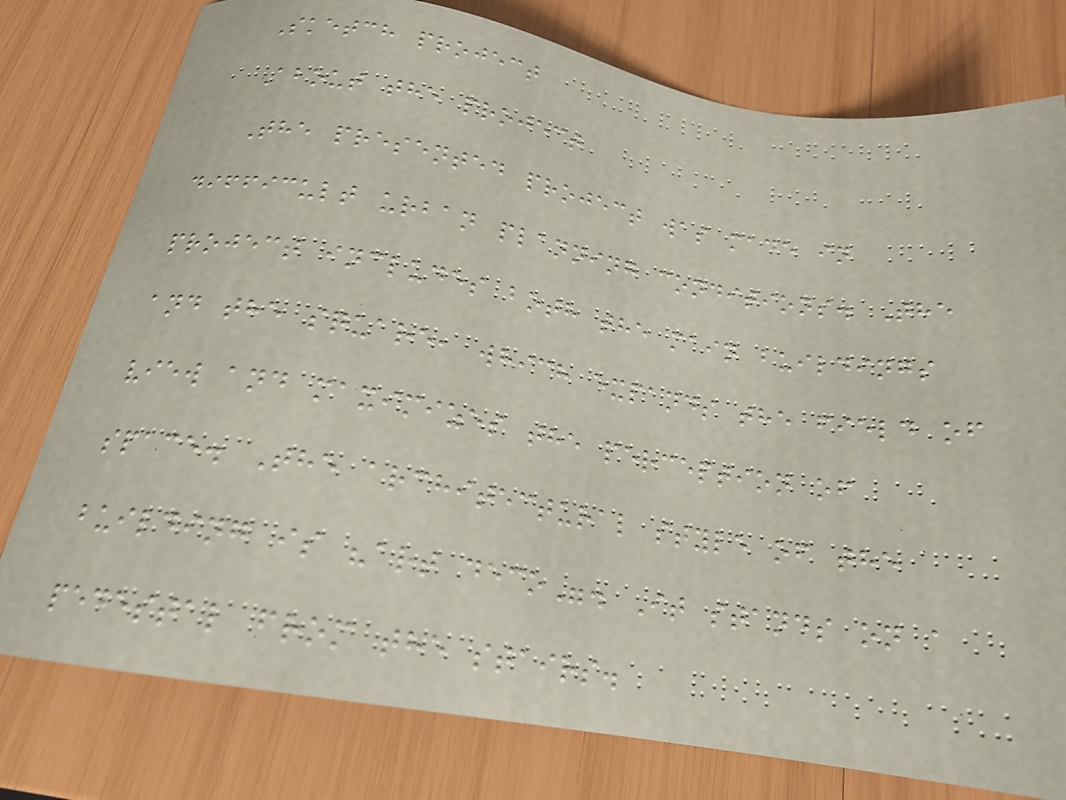Sketch project
About the project
The presented project was made in
difficult urban planning conditions. The
project includes both the main buildings
and the square, which expands the field of
view and maximizes the perception of
space. The architectural style of the
building is "art deco". It stands on a
pedestal from the stairs.
